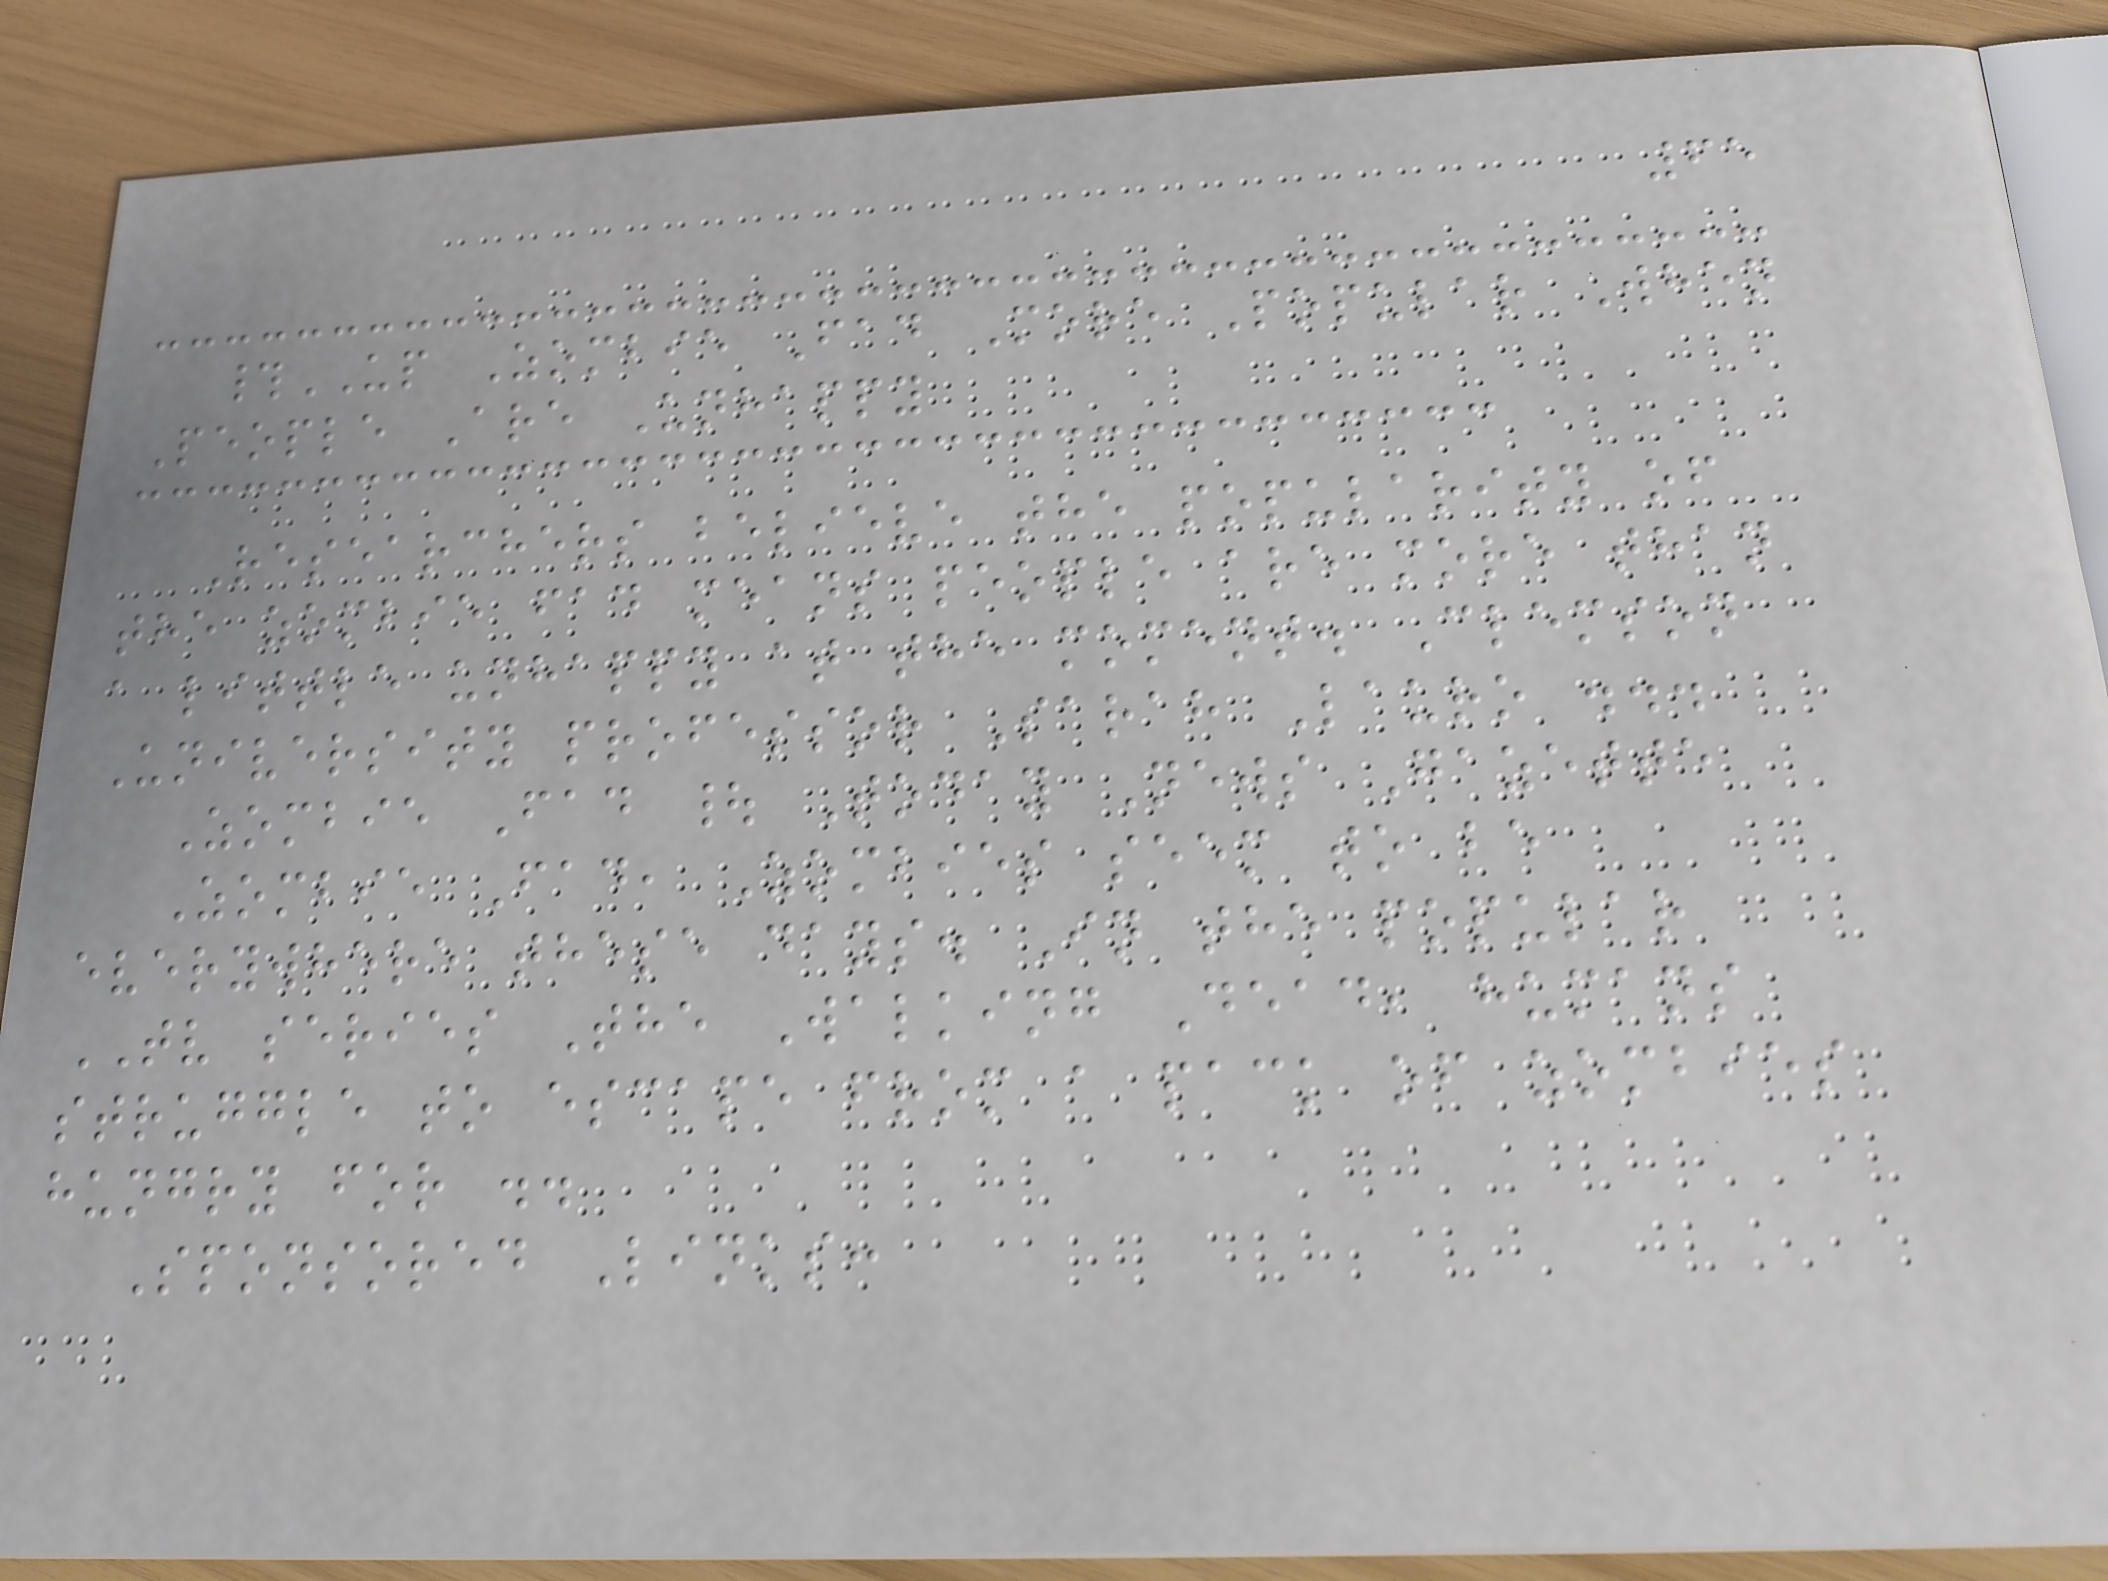65
#UP Zombie Fad More Popular When
People Are Unhappy
Researchers believe the popularity of
the zombie fad means people are more than
a little unhappy at the moment. Clemson
University professor Sarah Lauro ...
Zombie Fad | Today News Gazette
Zombie Fad, Zombies seem to be
everywhere these days. In the popular
TV series The Walking Dead, humans
struggle to escape from a pack of zombies
hungry for ..
Sponsored Links:
